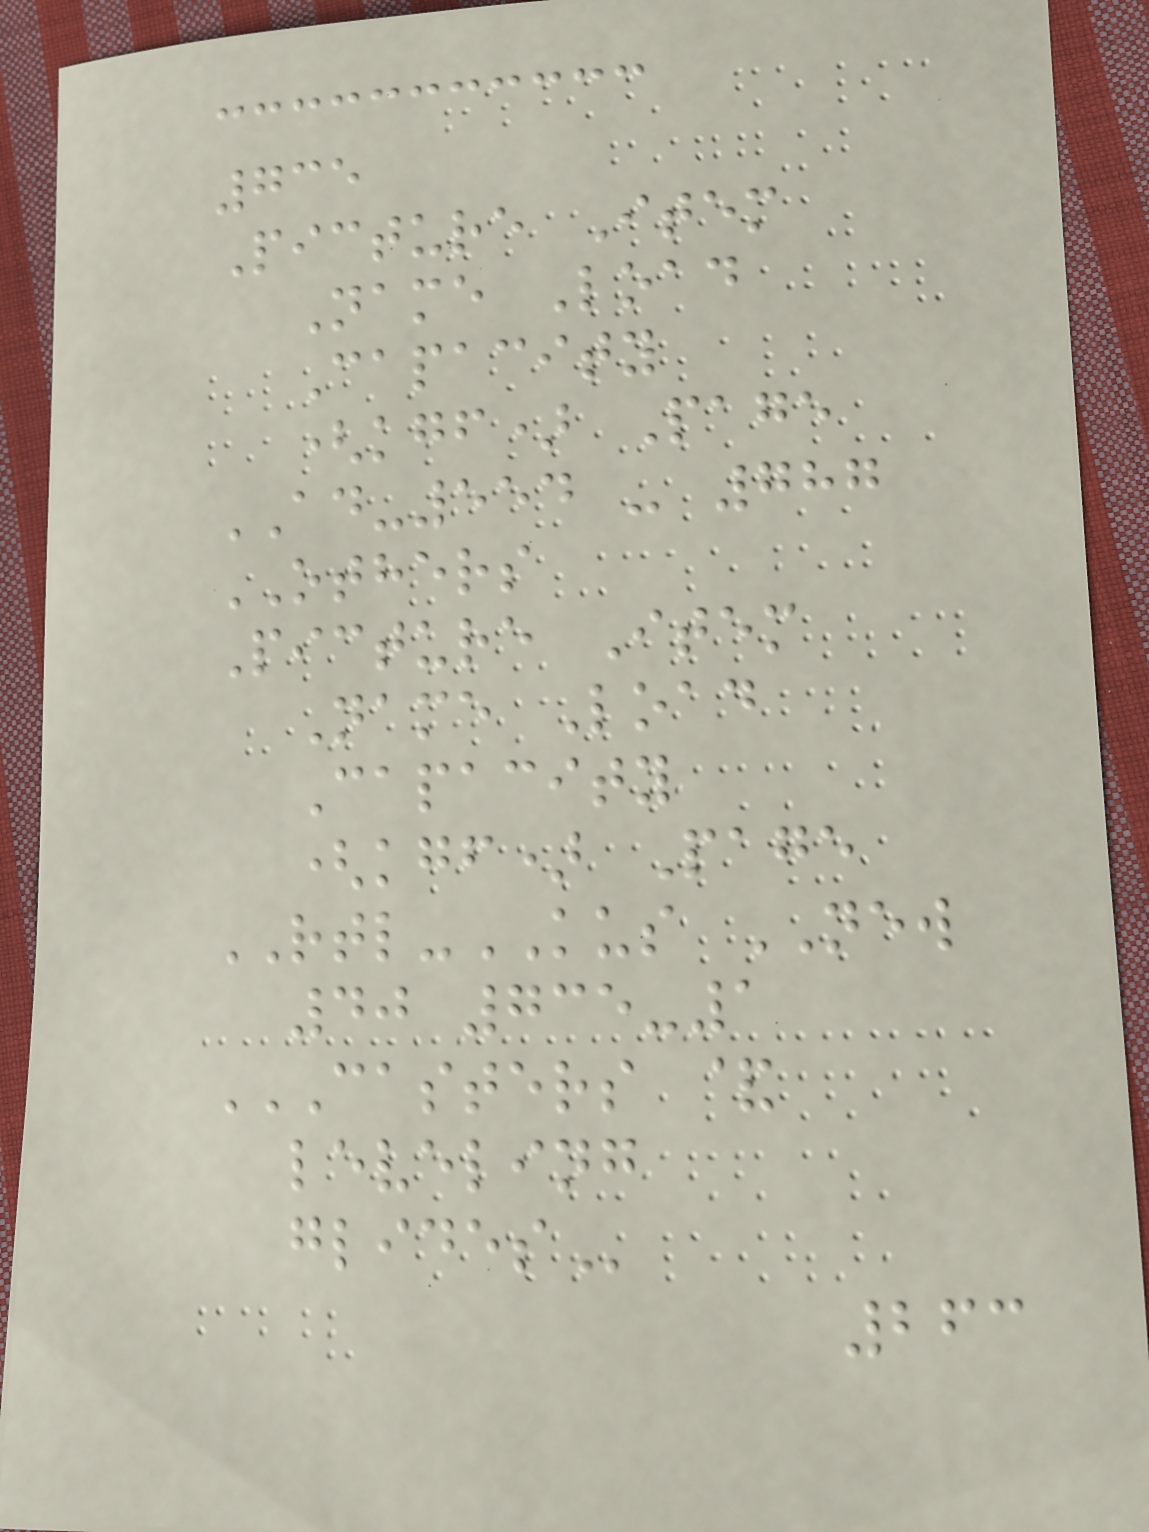735
Picture Item
Name Load
Capacity
(kgf) Page
AD-554 - 787
OTHERS
Picture Item
Name Load
Capacity
(kgf) Page
RTL-KUS NEW
40 735-1
CASTERS &
LEVELING
GLIDES
263
